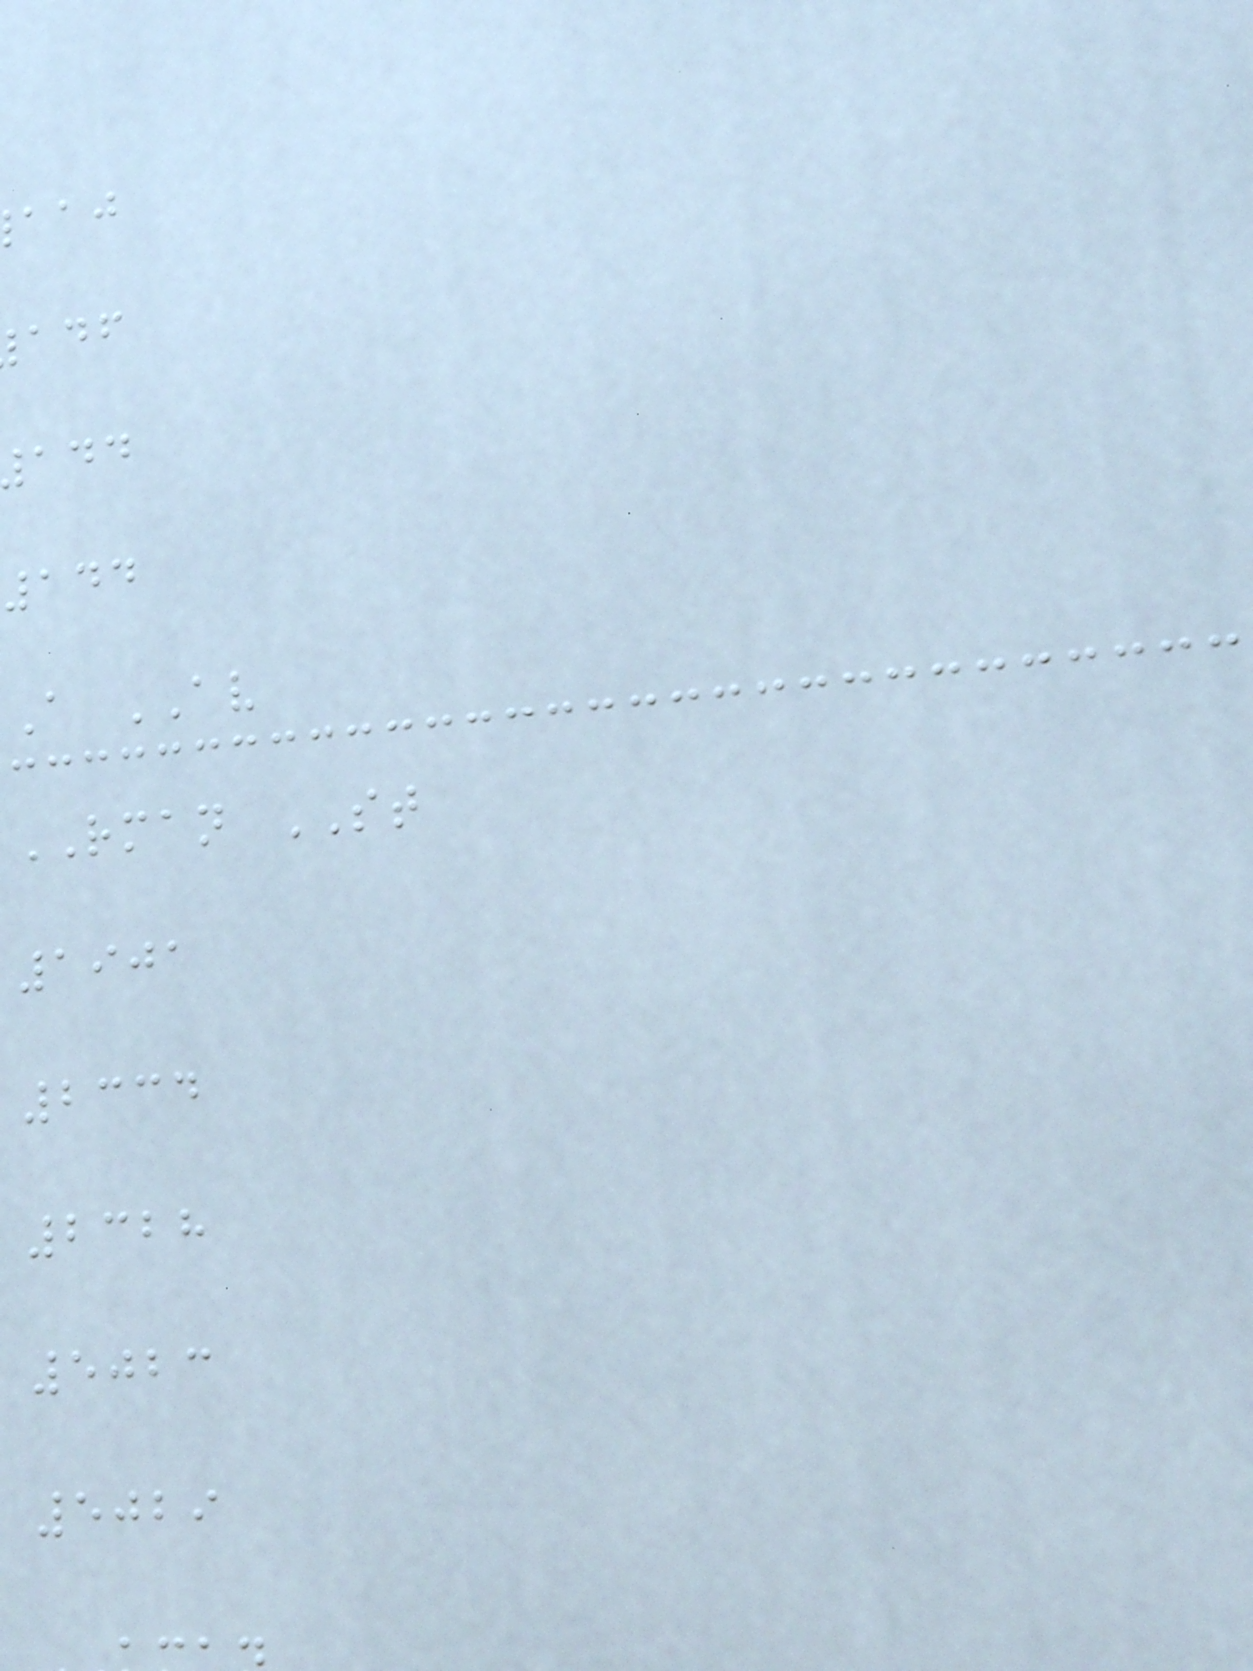144
A AV
RMAN ST
1901
2334
2328
5023
5029
